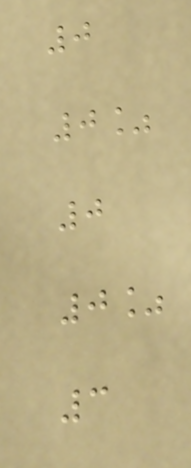0
0%
0
0%
3
